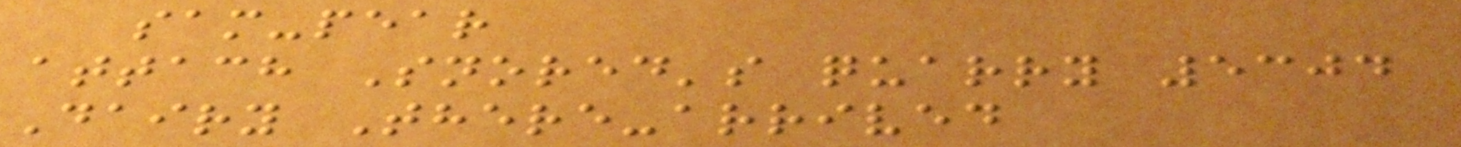sam-pear
attach Snored's quarry 5304
Dairy There-arrived
